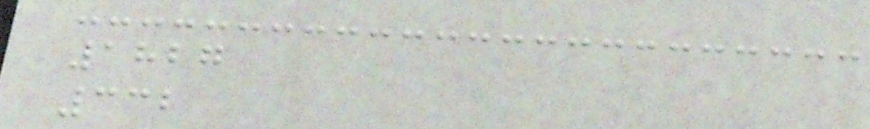1827
332
